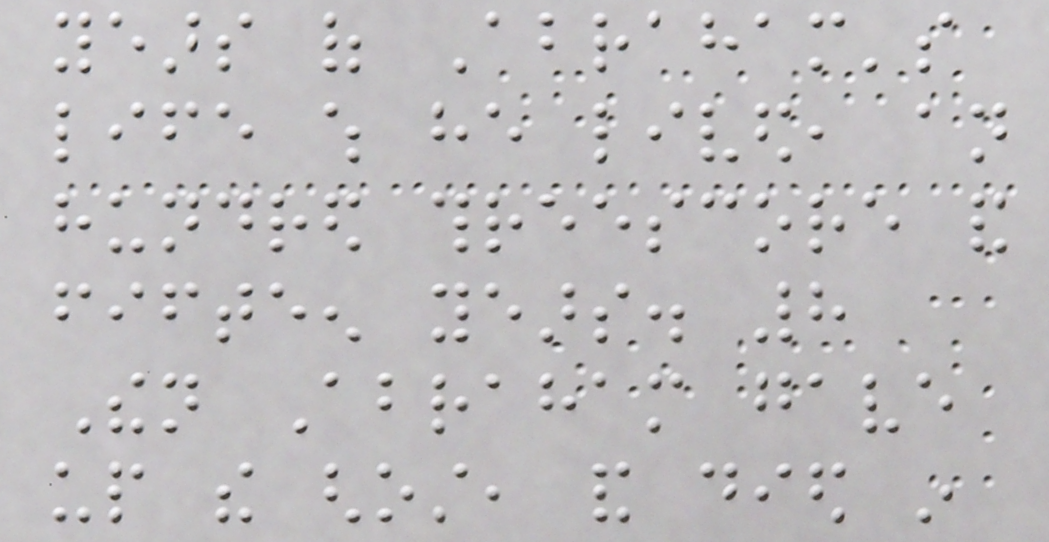years of Abraham's
life which he lived, an
hundred threescore and
fifteen years. 8
Then Abraham gave
up the ghost, and died in
